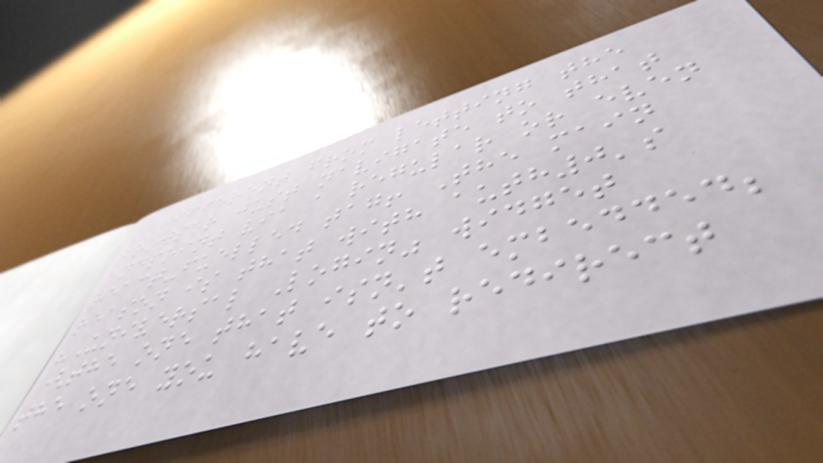different from letting the
browser just navigate to that
endpoint via a regular or even
react-fuelled tag! The main
reason is that with auth0's
"Universal Login" widget
(the one that isn't embedded;
the one you have to redirect
